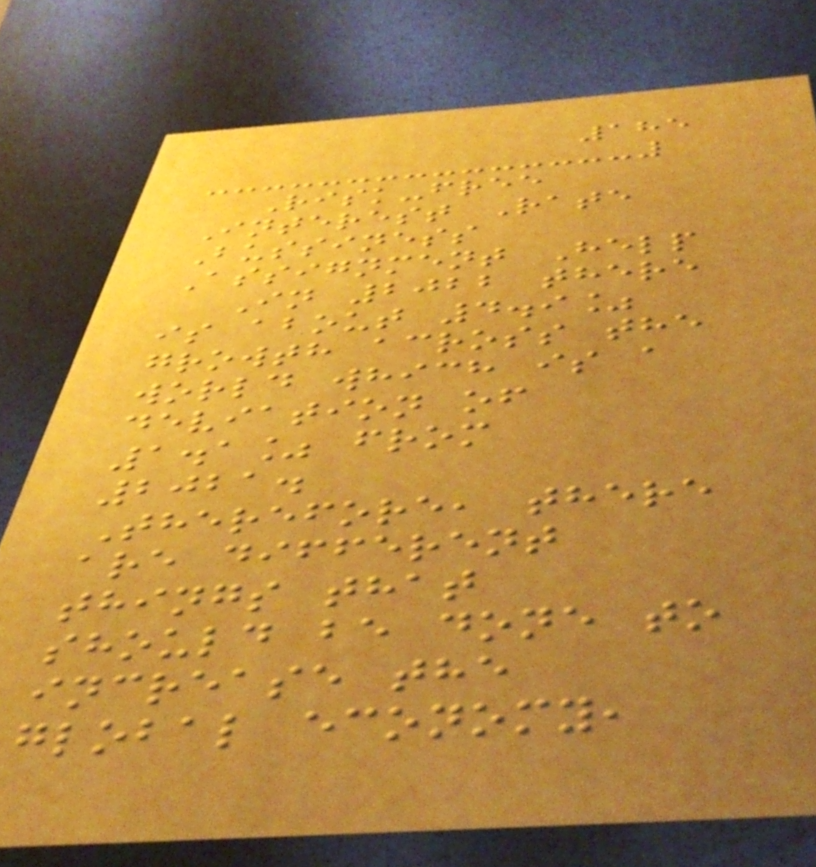185
Risk-free
Interest Rate
Bussiness
Assignment Help
In 2022 there
is about 4.9%
growth across the
world which is a
deviation of
1.1% from
2021.
Therefore, there
are different
things that
should be done to
increase the
global economy,
